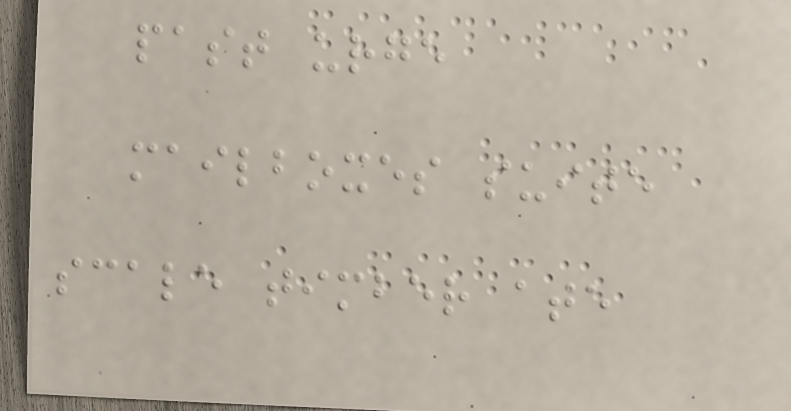past urge
mailboxes suite
scale timber ate
